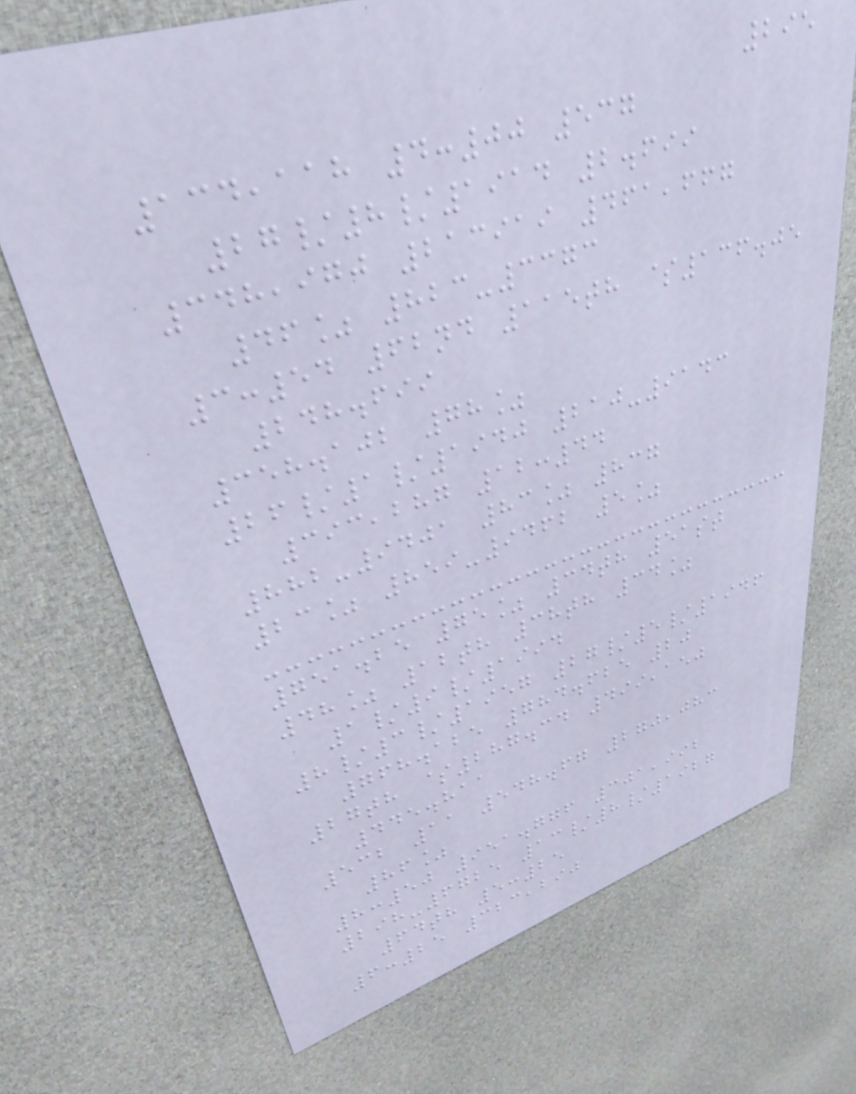295
134,118 4:00 537
27/8/1914 2.699
348,970 213919 461,667
46% 823-3373
3:54 62nd 115th $136.05
248.699
358.102 78%
26/1/1940 210-9143
393,287 12:44
882-9401 83% 837
23% 859-9462 5%
751.25 75% 34th 51st
48% 12th 38th 34%
1/9/1994
8/3/1957 27/5/1946
768.125 784.625 20
27th $287.34 499,150
445.811
532 11 548.67 270,083
86%
8:50 951.776 301,992
298-6725 13/8/1927
64th 5:25
6:25 323,290
